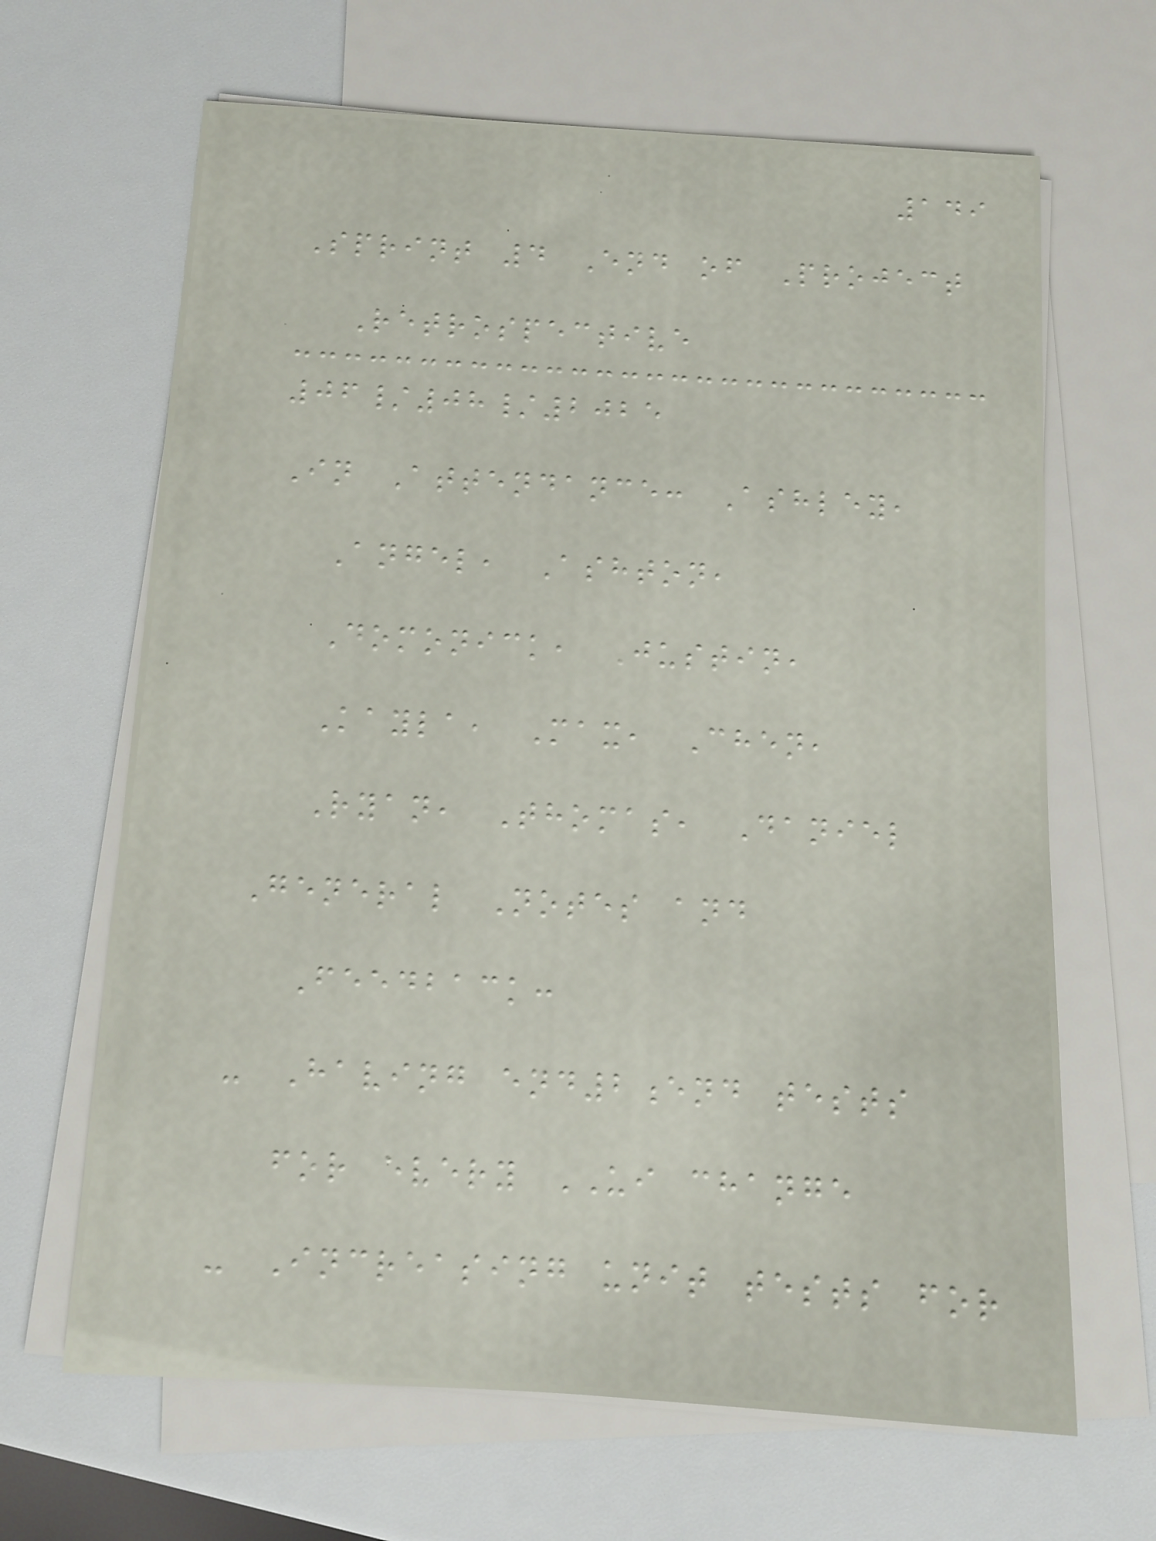149
Sprint 4 End of Project
Retrospective
06/08/2025
In Attendance: Ashley,
Angel, Ashton,
Domonick, Justin,
Kayla, Max, Chen,
Ryan, Thomas, Daniel
General Notes and
Feedback:
- Having end2end tests
for every UI change
- Increasing unit tests for
